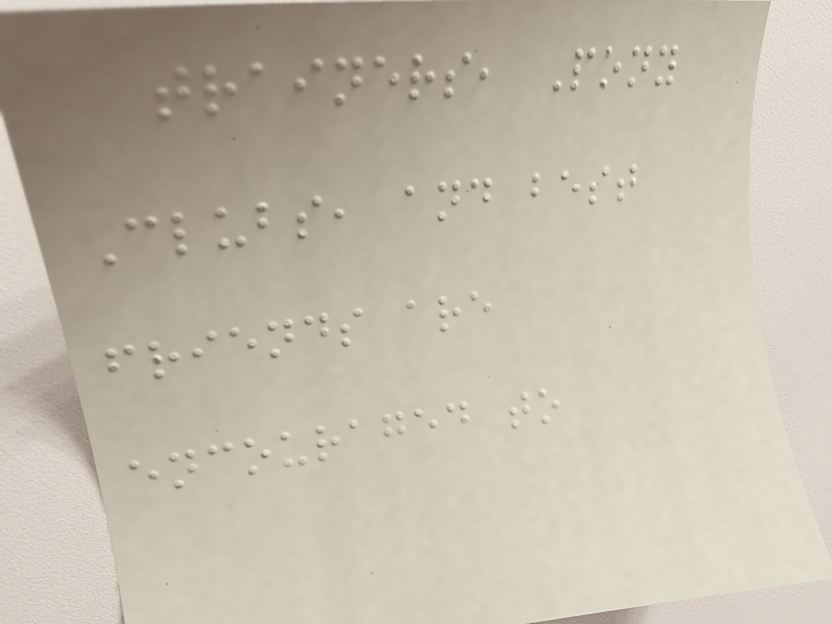trainers, Pony
Clubs, and best
friends are
encouraged to
